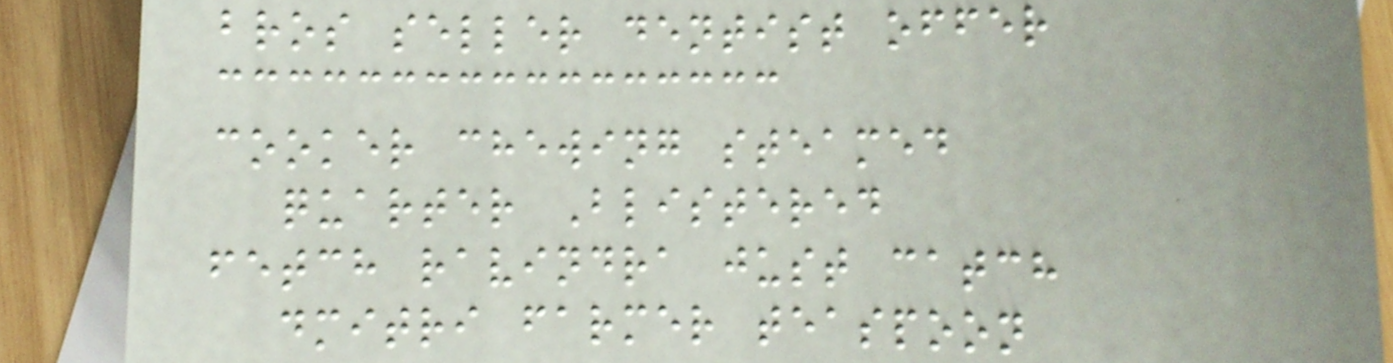bros seller dentist offer
cooker chewing steamed
quarter Blistered
fetch ravindra just catch
dmitri farmer teaspoon
